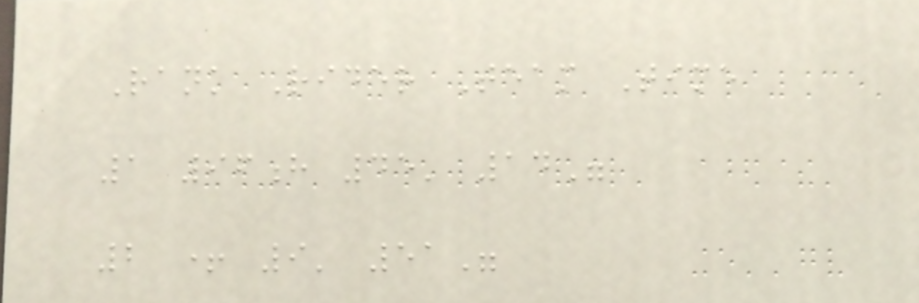Rank Rider Team Time
1 96h 45' 14"
2 + 9' 51"
